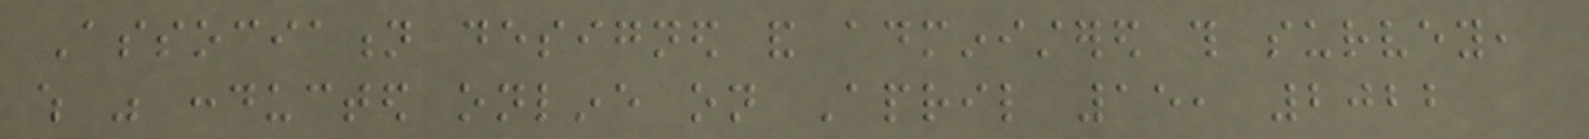Association designed and administered this survey,
which was conducted online on April 15, 2022
